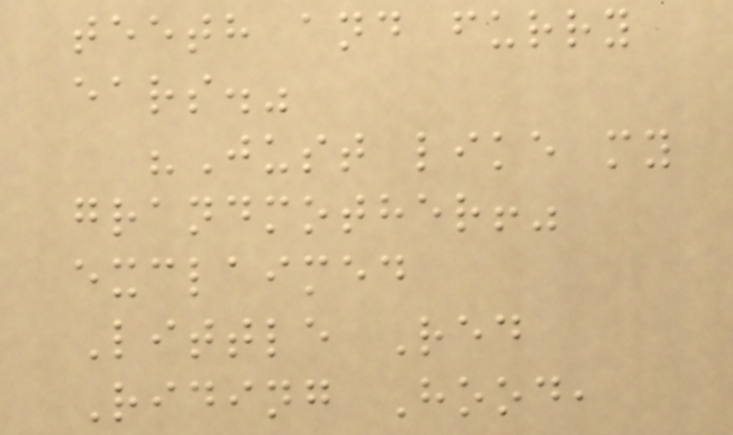teeth and furry
ears."
"Just like my
grandmother!"
exclaimed
Little Red
Riding Hood,
